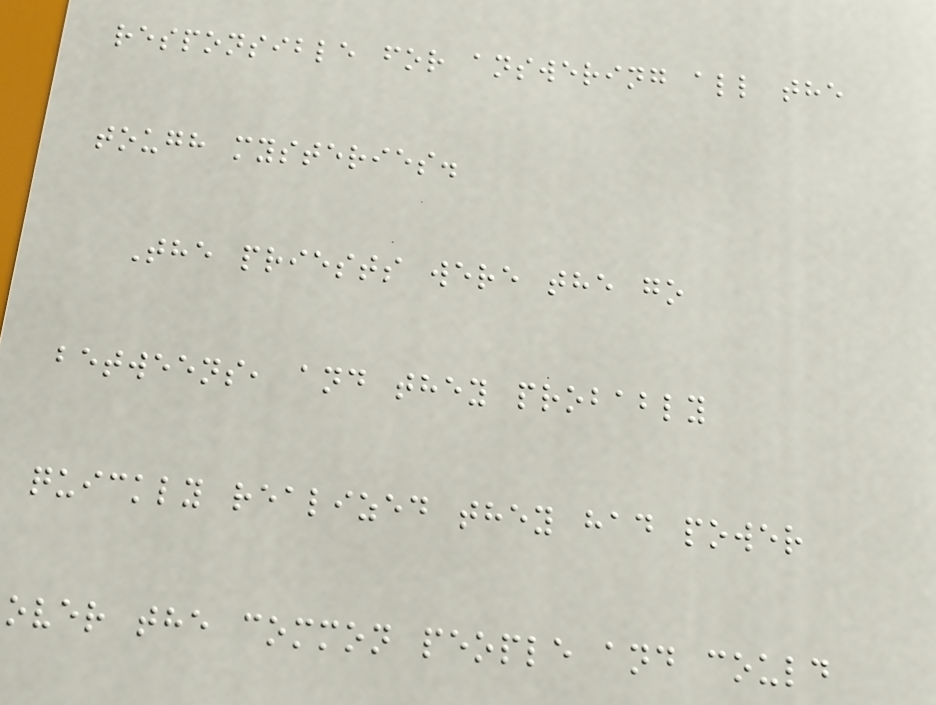responsible for answering all the
tough mysteries.
The priests were the go
betweens, and they probably
quickly realized they had power
over the common people and could
